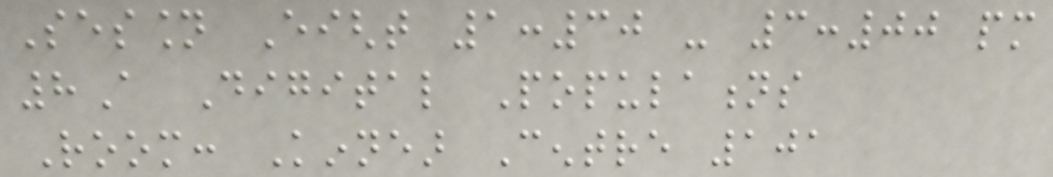Session Eight 1:30 - 3:00 pm
8A Digital Populations
Room: Kinnear Centre 101
